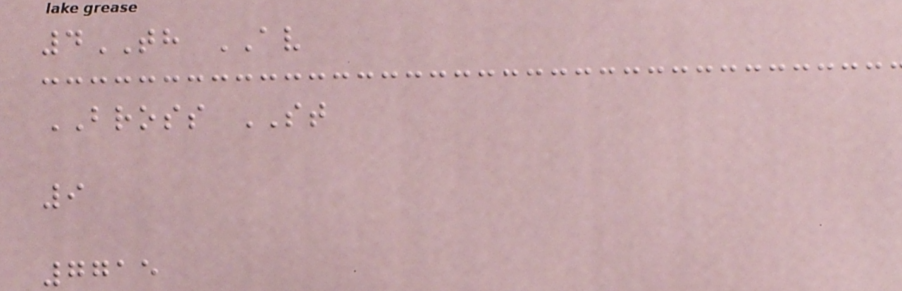4TH AV
BROSS ST
9
7715
